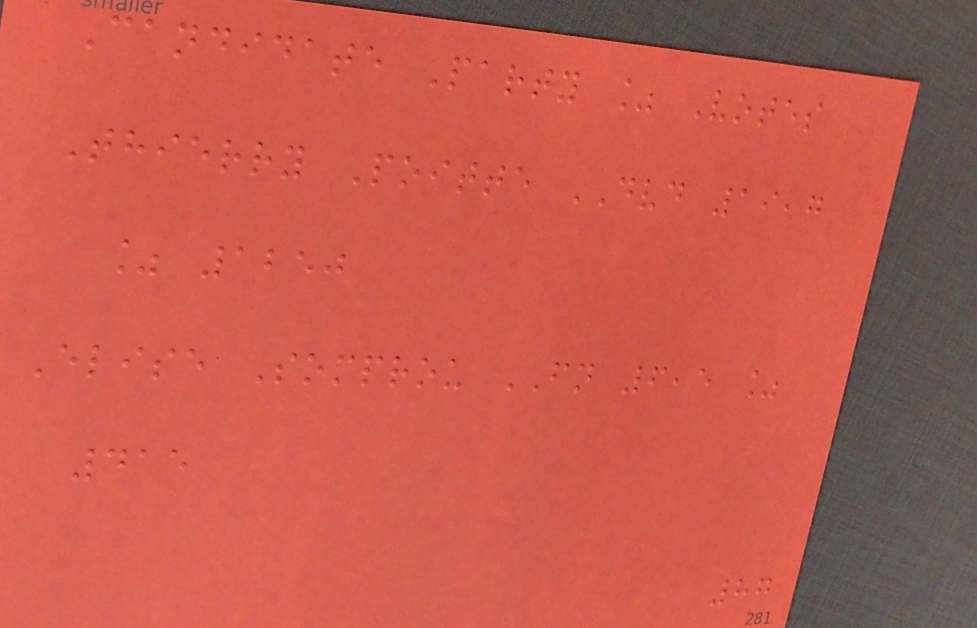Candidate Party % Votes
Thierry Poitte DVD 19,7
% 1250
Elise Somprou FN 6,5 %
415
87
